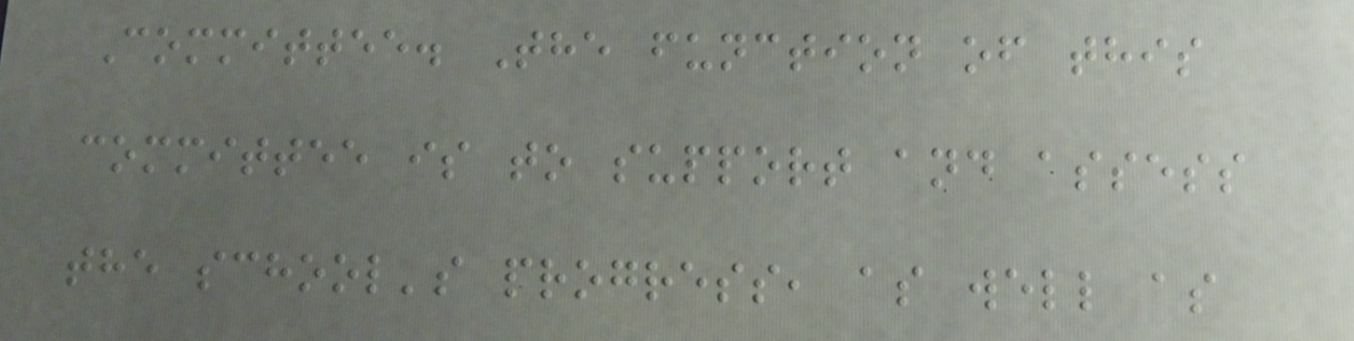Committee. The function of this
committee is to support and assess
the school's progress, as well as
